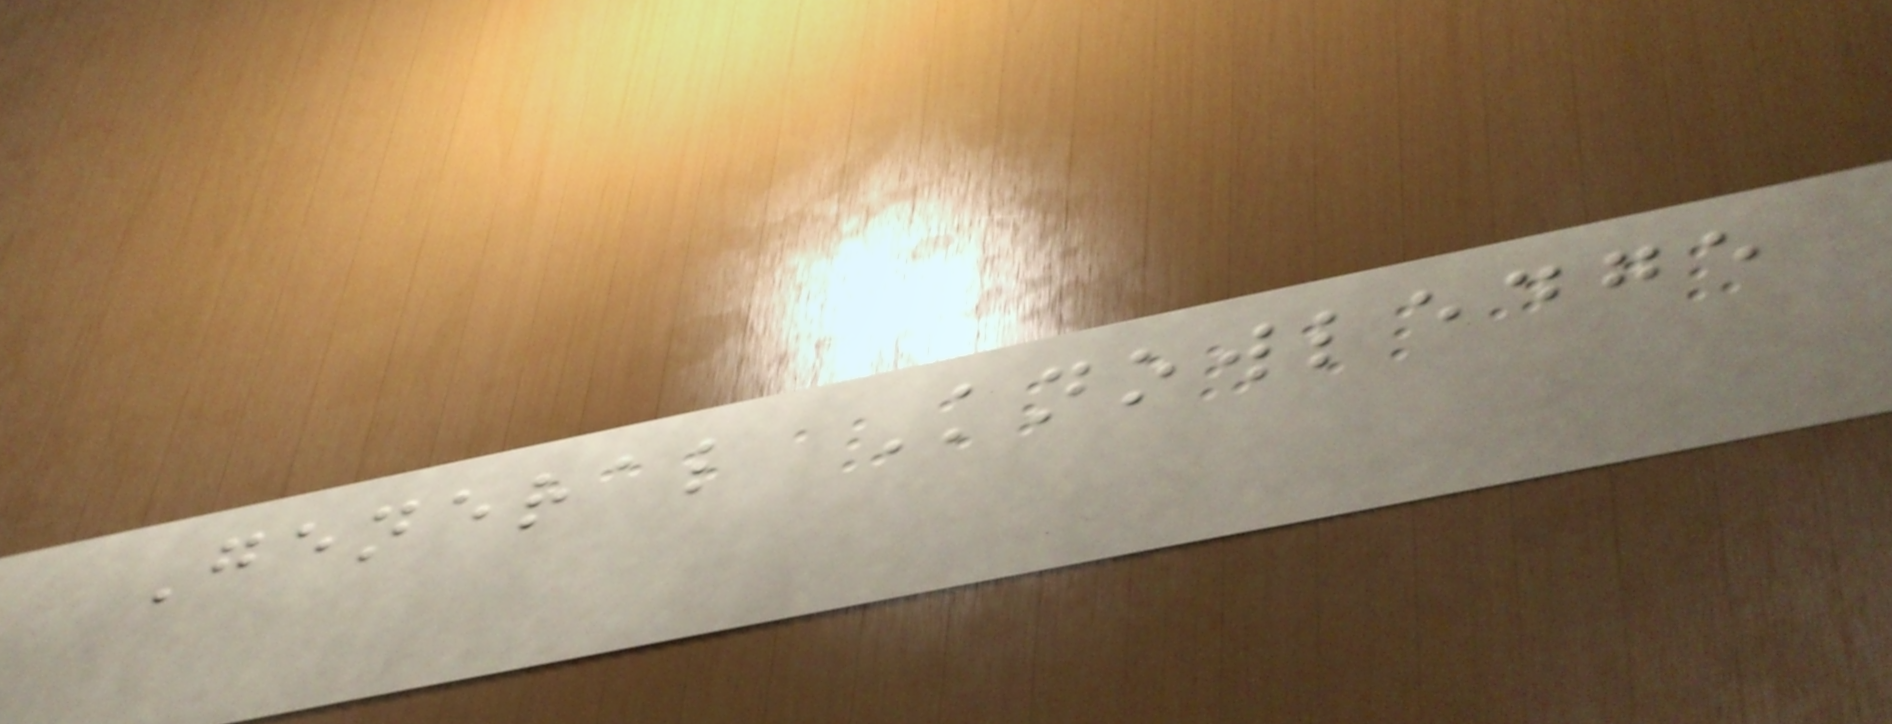General Knowledge
